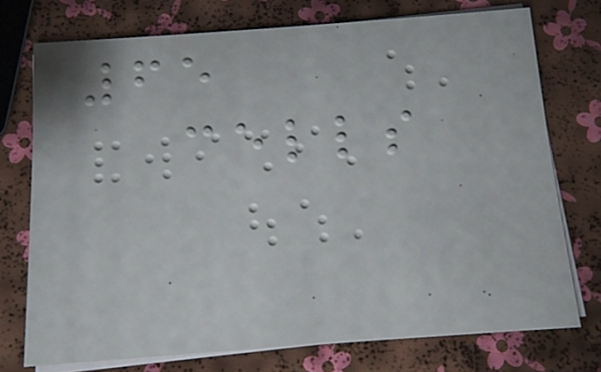65
cells
